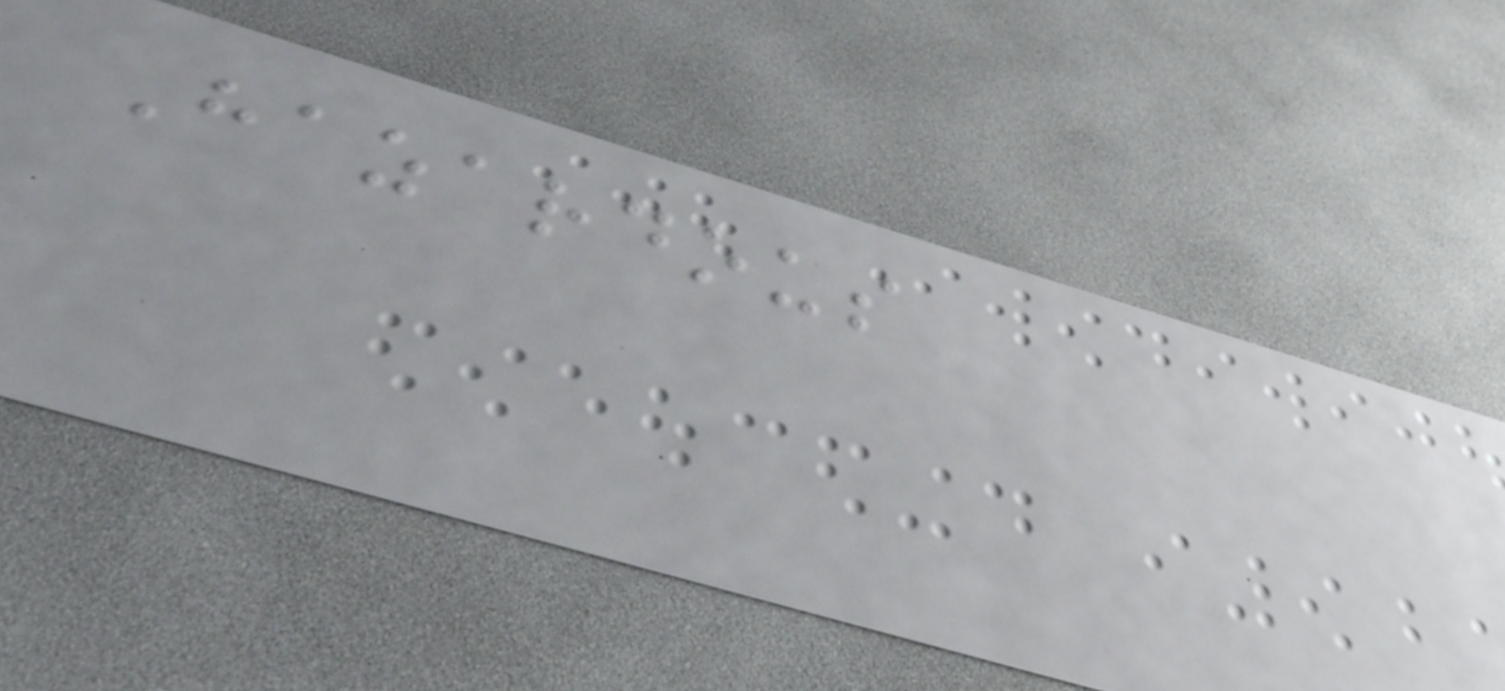Hazardous
